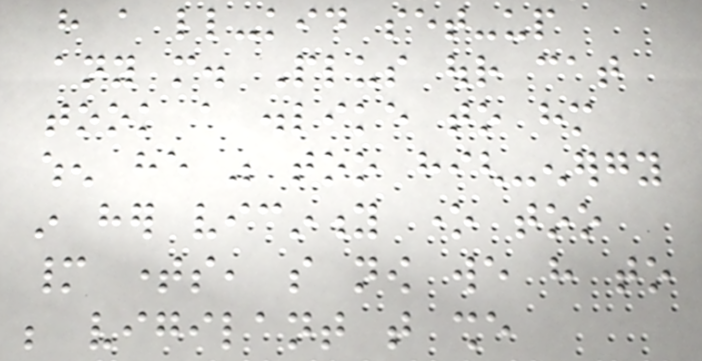have a little-kid set-up
any more. Plus our cat
took a dislike to him
when he was too high-energy
in her vicinity one too
many times, so now we have to
be vigilant that she
